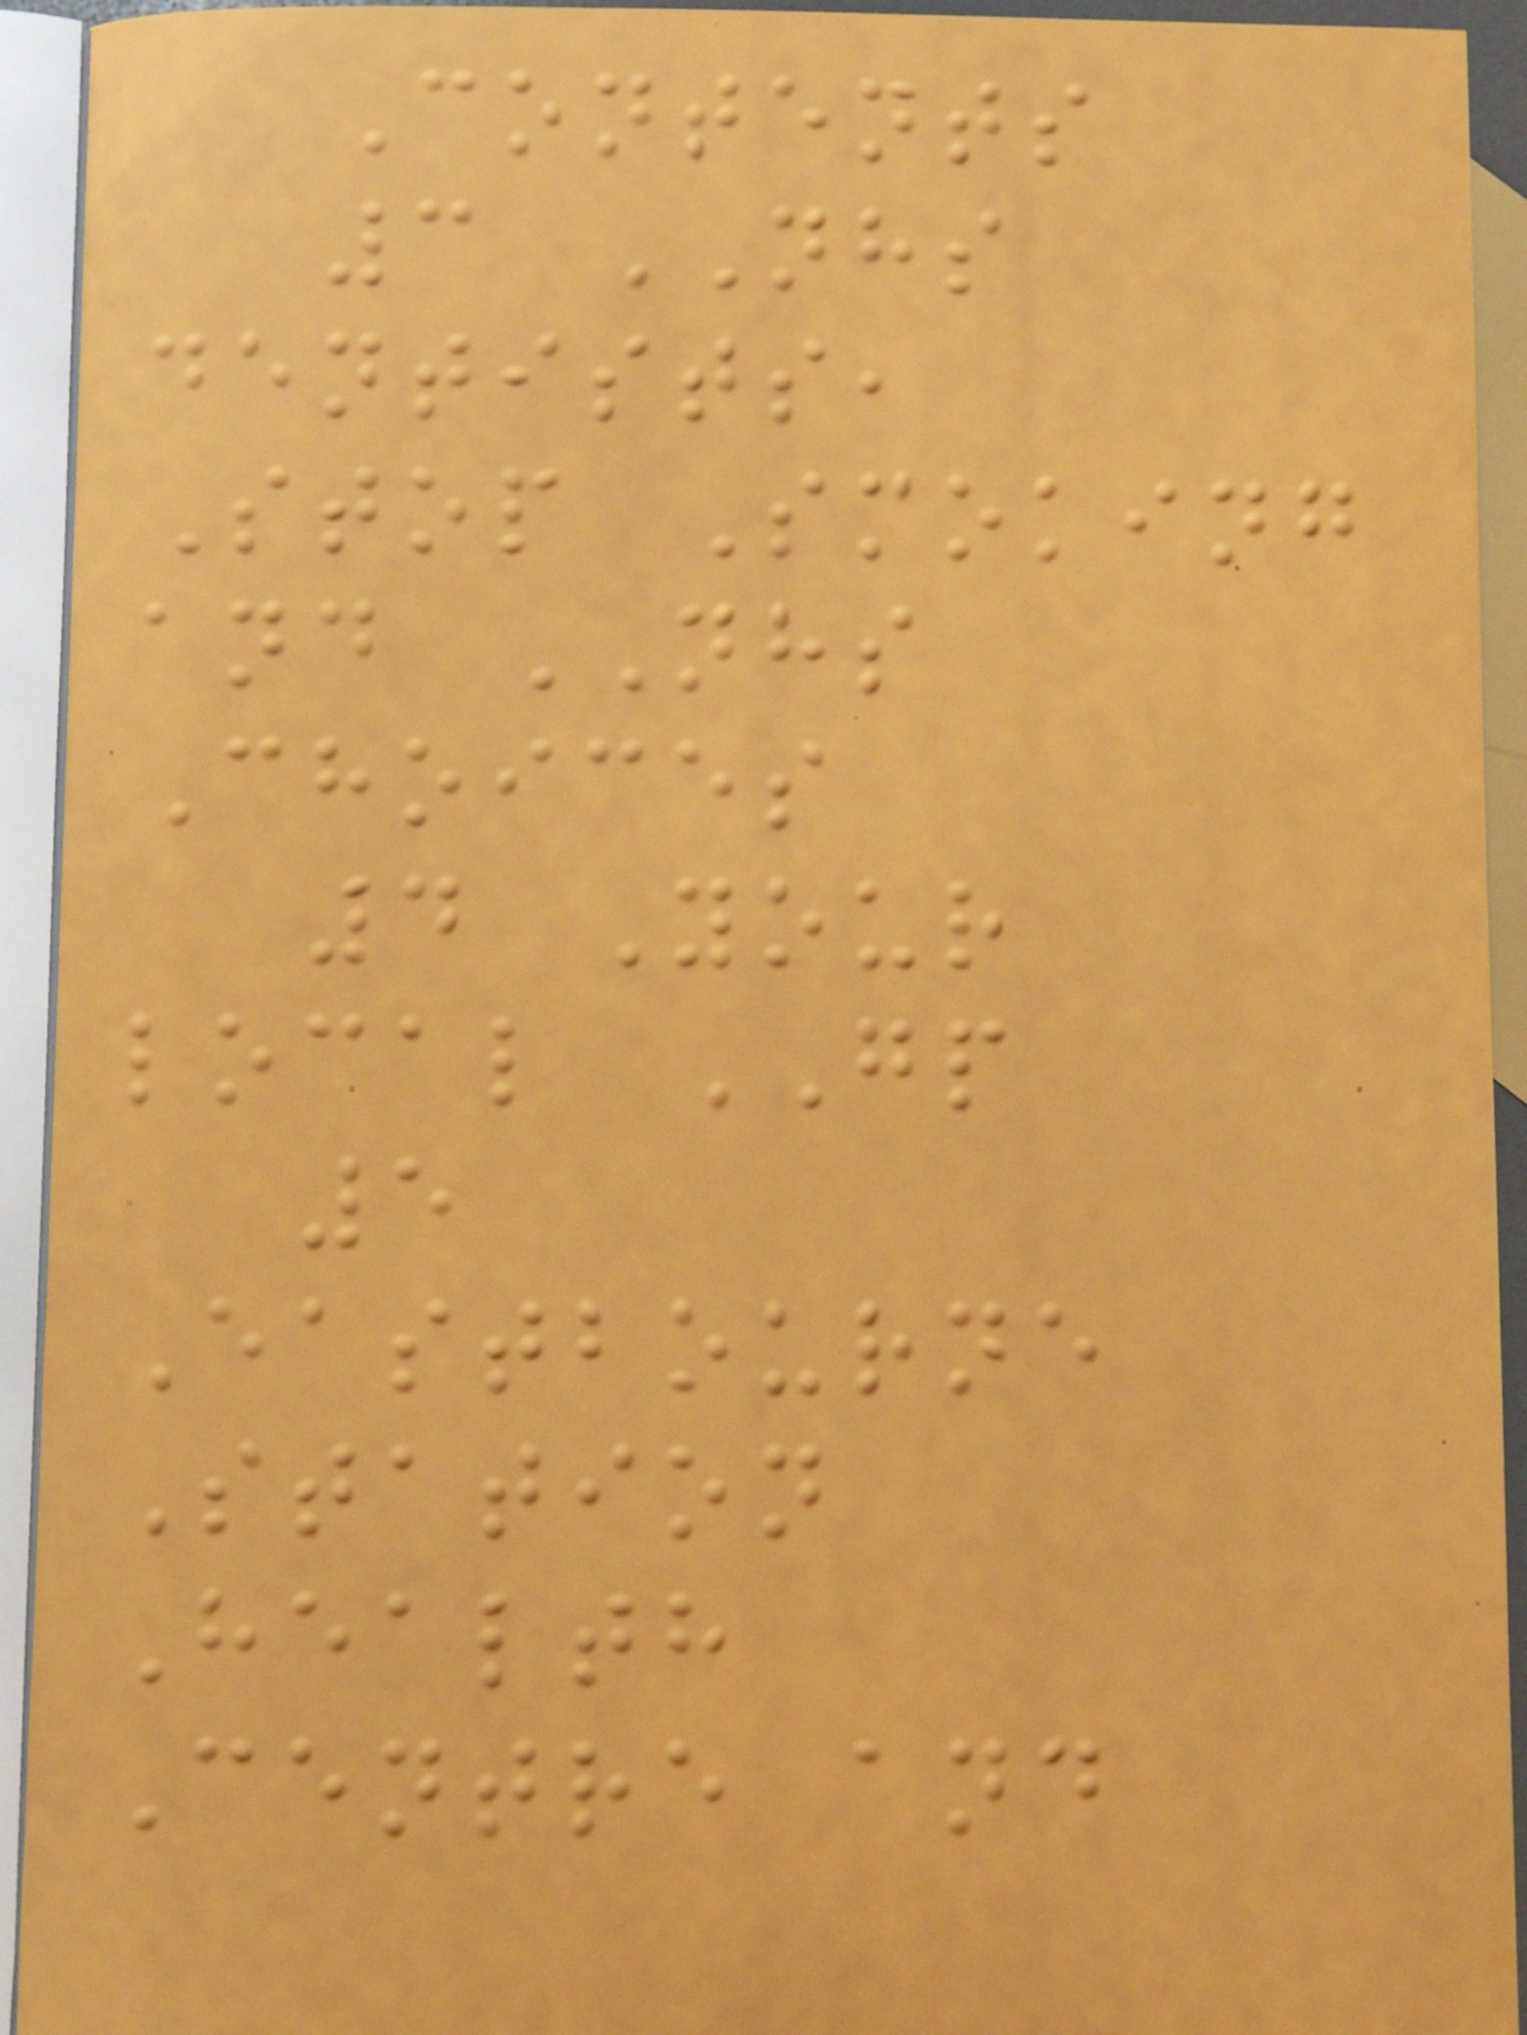Contents
3 NHS
dentists,
Stop Smoking
and NHS
Choices
4 Your
local GP
5
Eastbourne
Station
Health
Centre and
